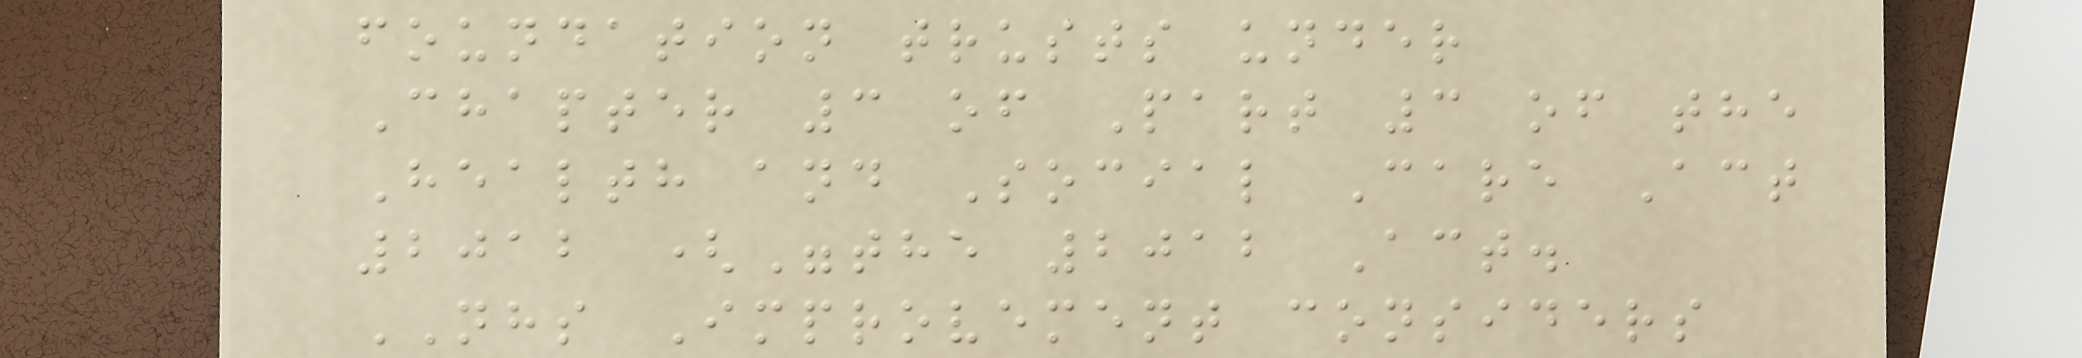foundation trusts under
Chapter 3 of Part 3 of the
Health and Social Care Act
2012 ("the 2012 Act.
NHS Improvement considers
